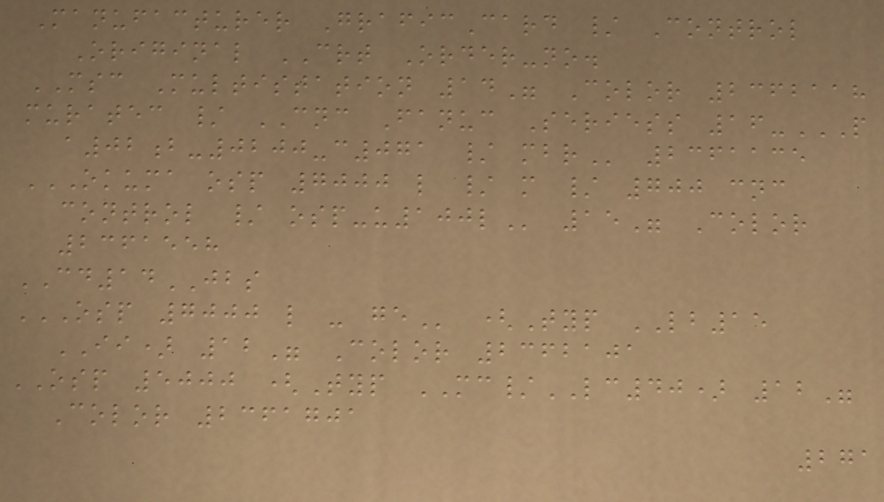Manufacturer GraficCard / Control
Original CRT Order-no.
MSC Multistation 14" Color 2362118
muratec / CNC Fanuc Seriess 16-P
A02B-0200-C071 / MBR 2361135
OKUMA OSP 7000 L / M / 700 CNC
CONTROL / OSP-U100L 15" Color
2361558
CD14JBS
OSP 7000 L - GE (Typ LB15
II) 12" Color 2362101
OSP 5000 (Typ MC/LC40) 12"
Color 2361701
271
